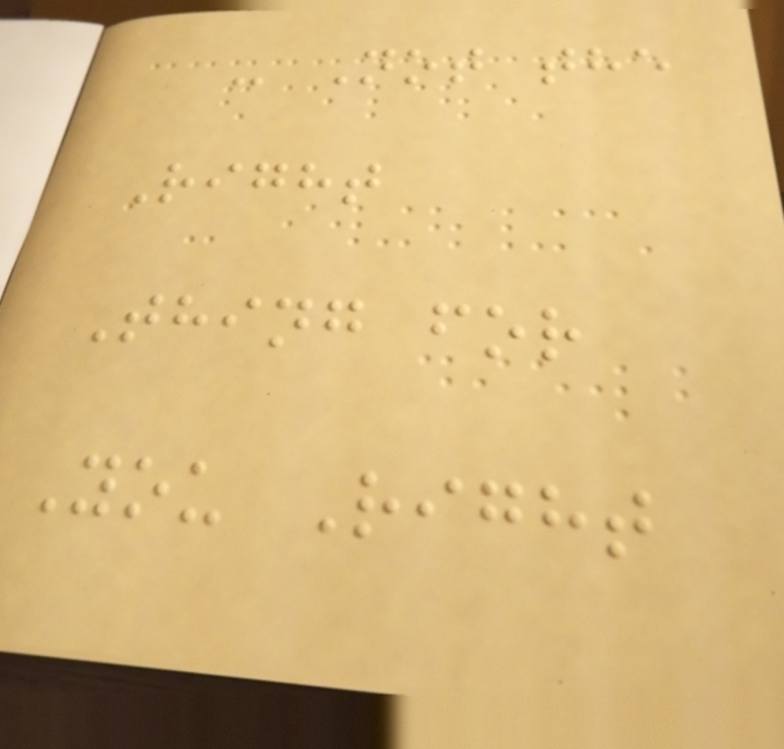- Not the
Right
Thing for
You Right
